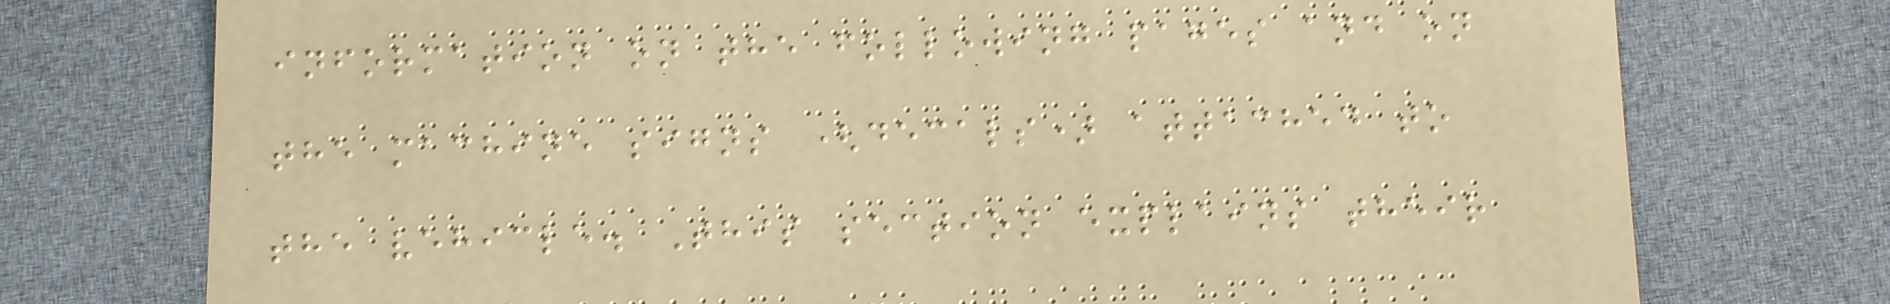information on the following pages and on
the machine signs (decals) attached to
the vehicle. This section explains their
